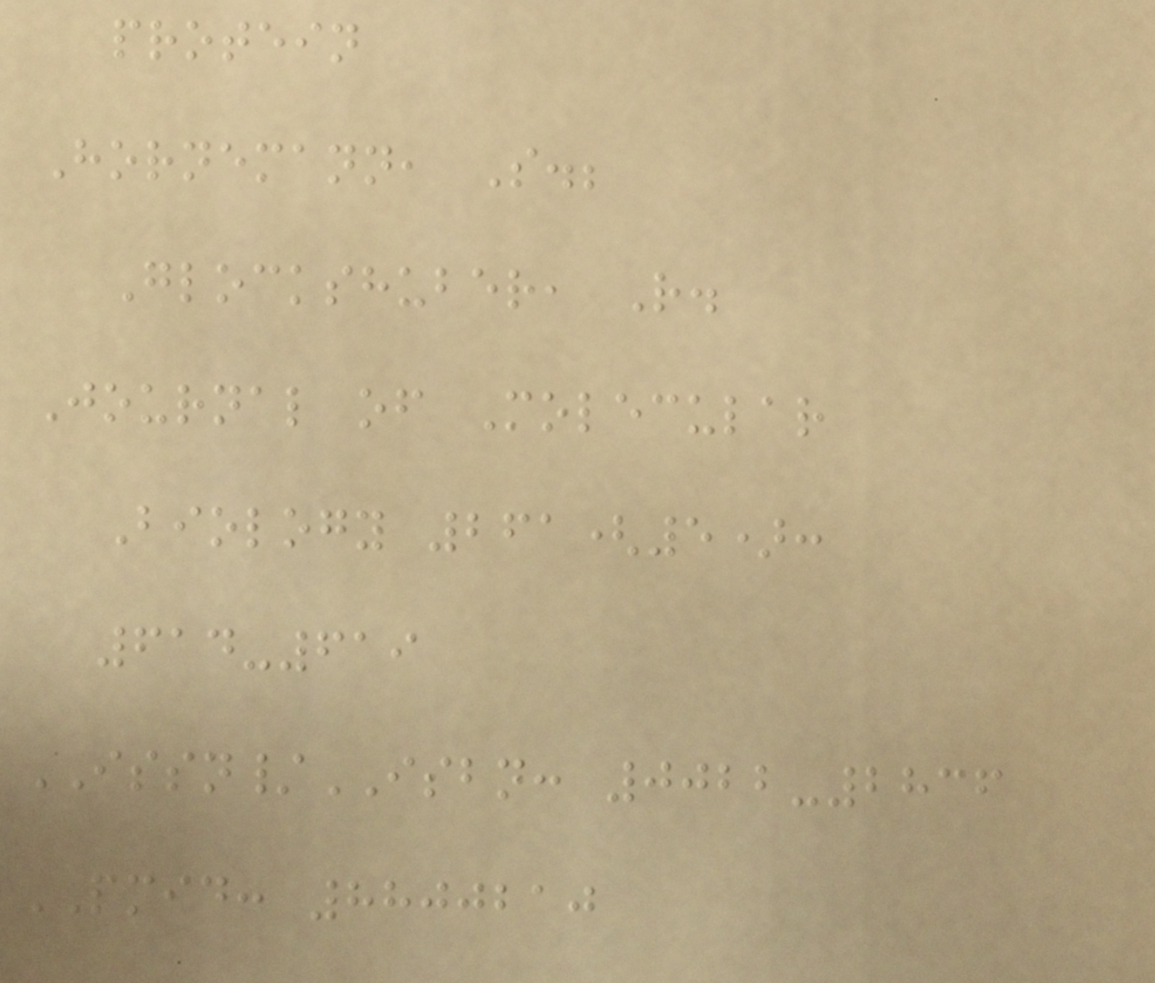protein
Hornemann, S.;
Glockshuber, R.
Journal of Molecular
Biology 261(5):
614-619
ISSN/ISBN: 0022-2836
PMID: 8800210
